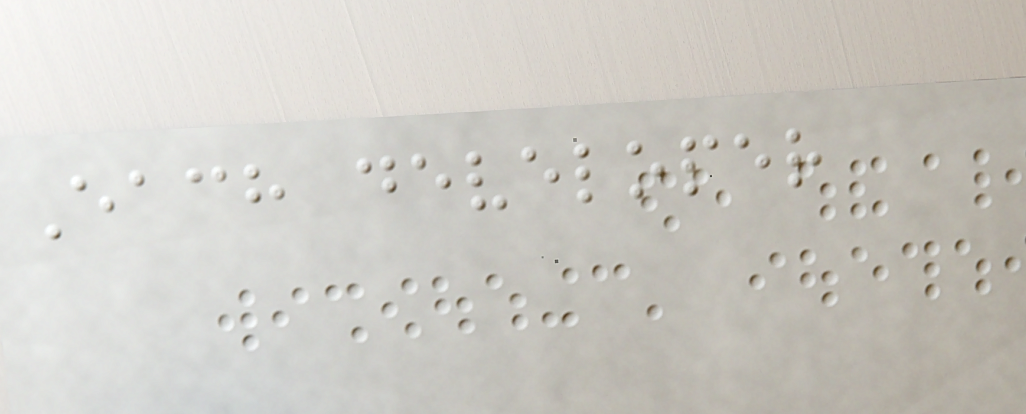Each developer
